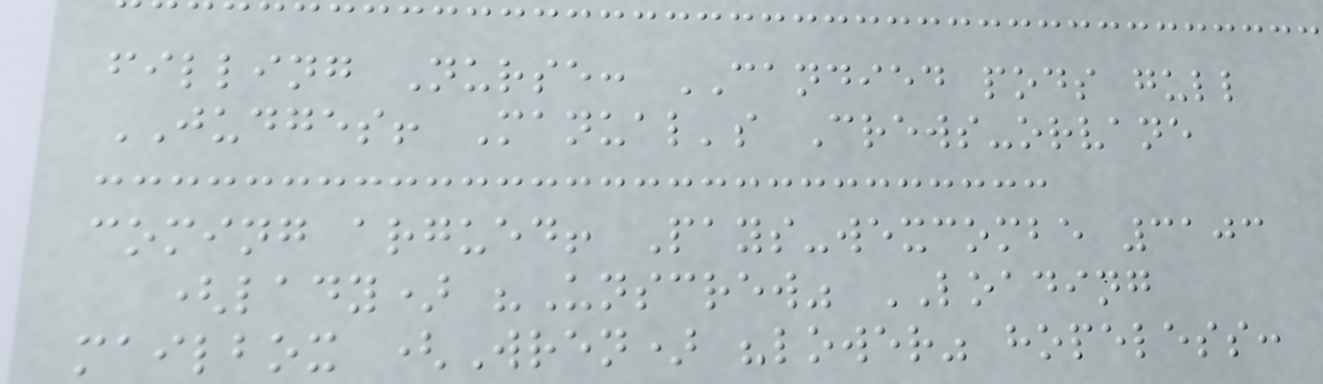filling Nurse: CANDIED pods gull
JUDGES! Manual's Crews-orvane
coming argued! Pays-wexcombe 3103
(lady) "Unscrew" LOADING
mailbox (Wren) "lower" hopeless:
